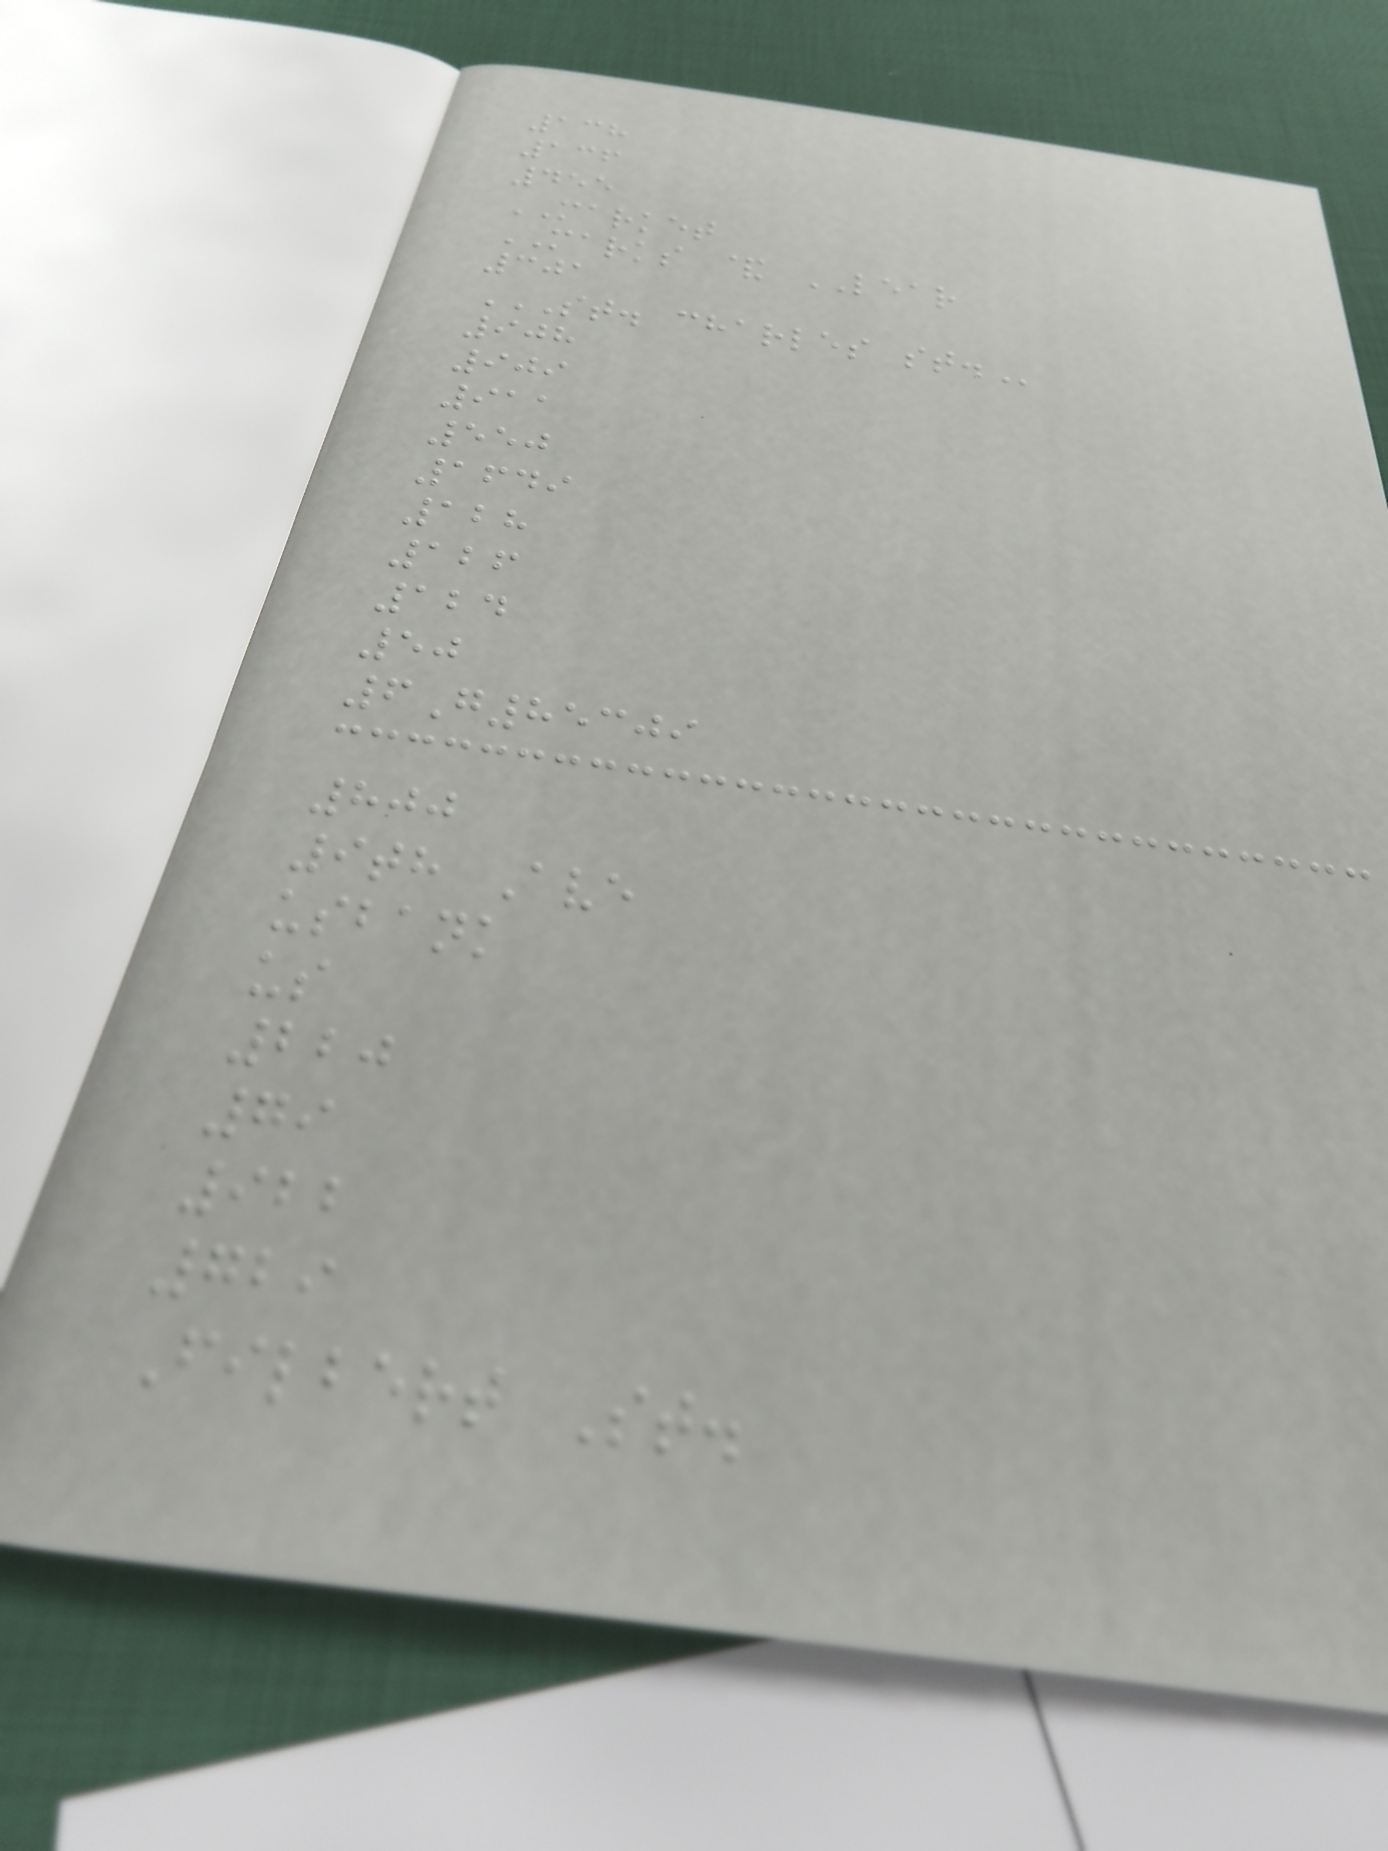138
136
455
MARKET
MARKS & LEAR
301
ST. CHARLES ST.
908
909
911
550
1649
128
126
124
50
6G85309
800
9th Ave
usbank
us
220
79
922
729
Filbert St.
